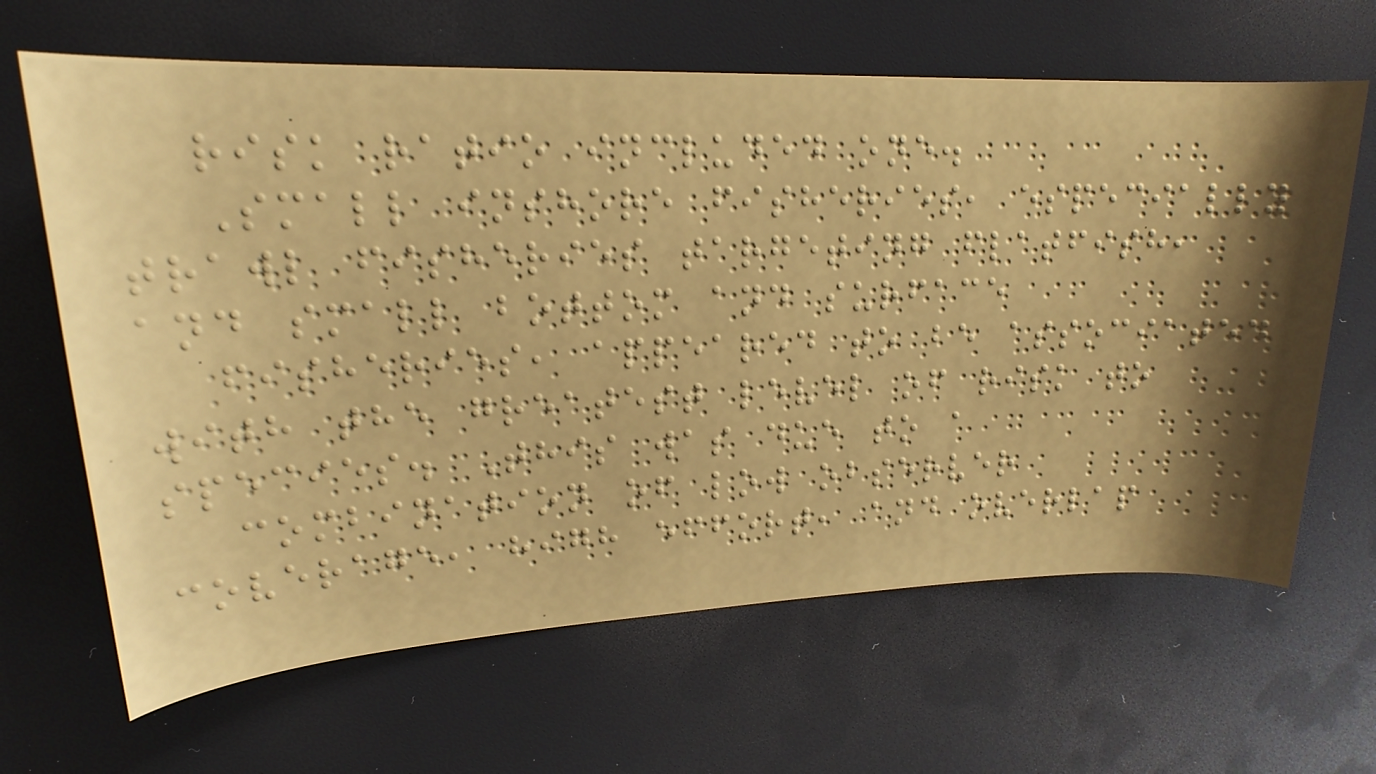risk ratio included one.
Small inshore fisheries, especially
trawl fisheries targeting flatfish,
and small bottom and surface
fisheries, appeared to be associated
with the greatest level of risk to
species. This was due to a
combination of low observer
coverage, high effort, and overlap
